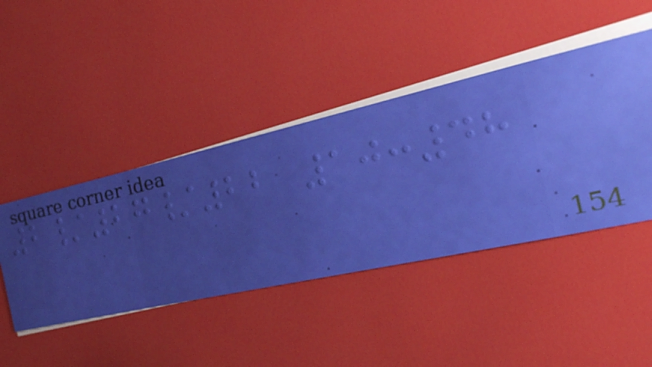2/27/22 10:48
